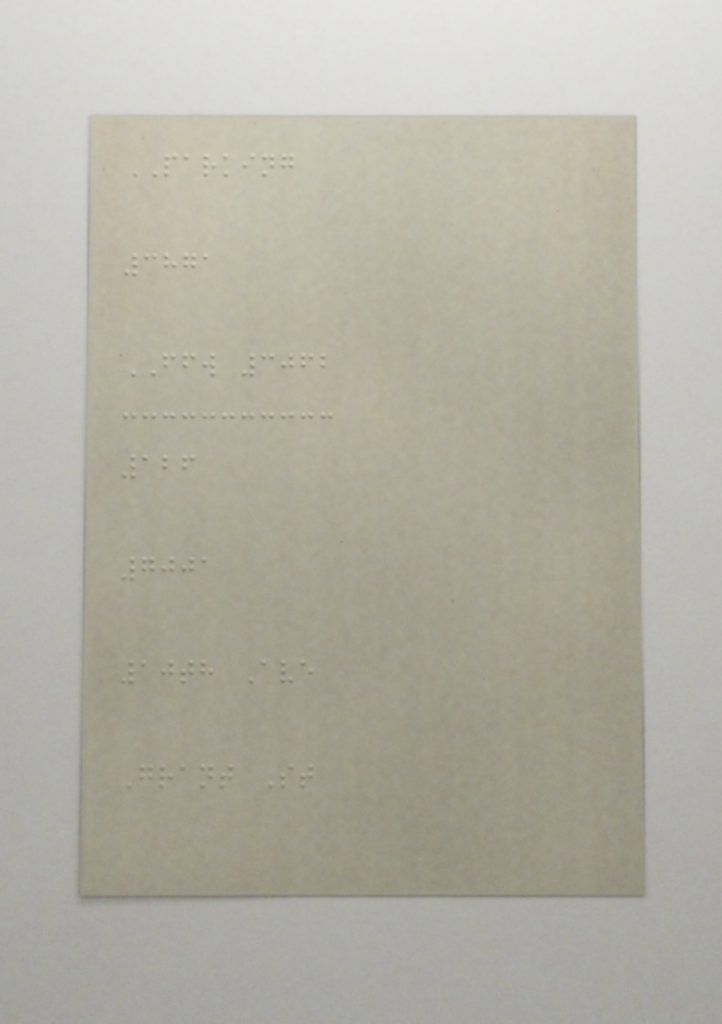PARKING
3871
FFW 3062
126
7001
10th Ave
Grant St
